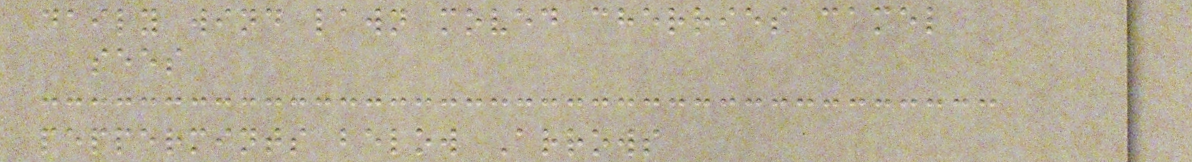daily wind lawn moved cherries camel
sees
peppermints below Arrows
